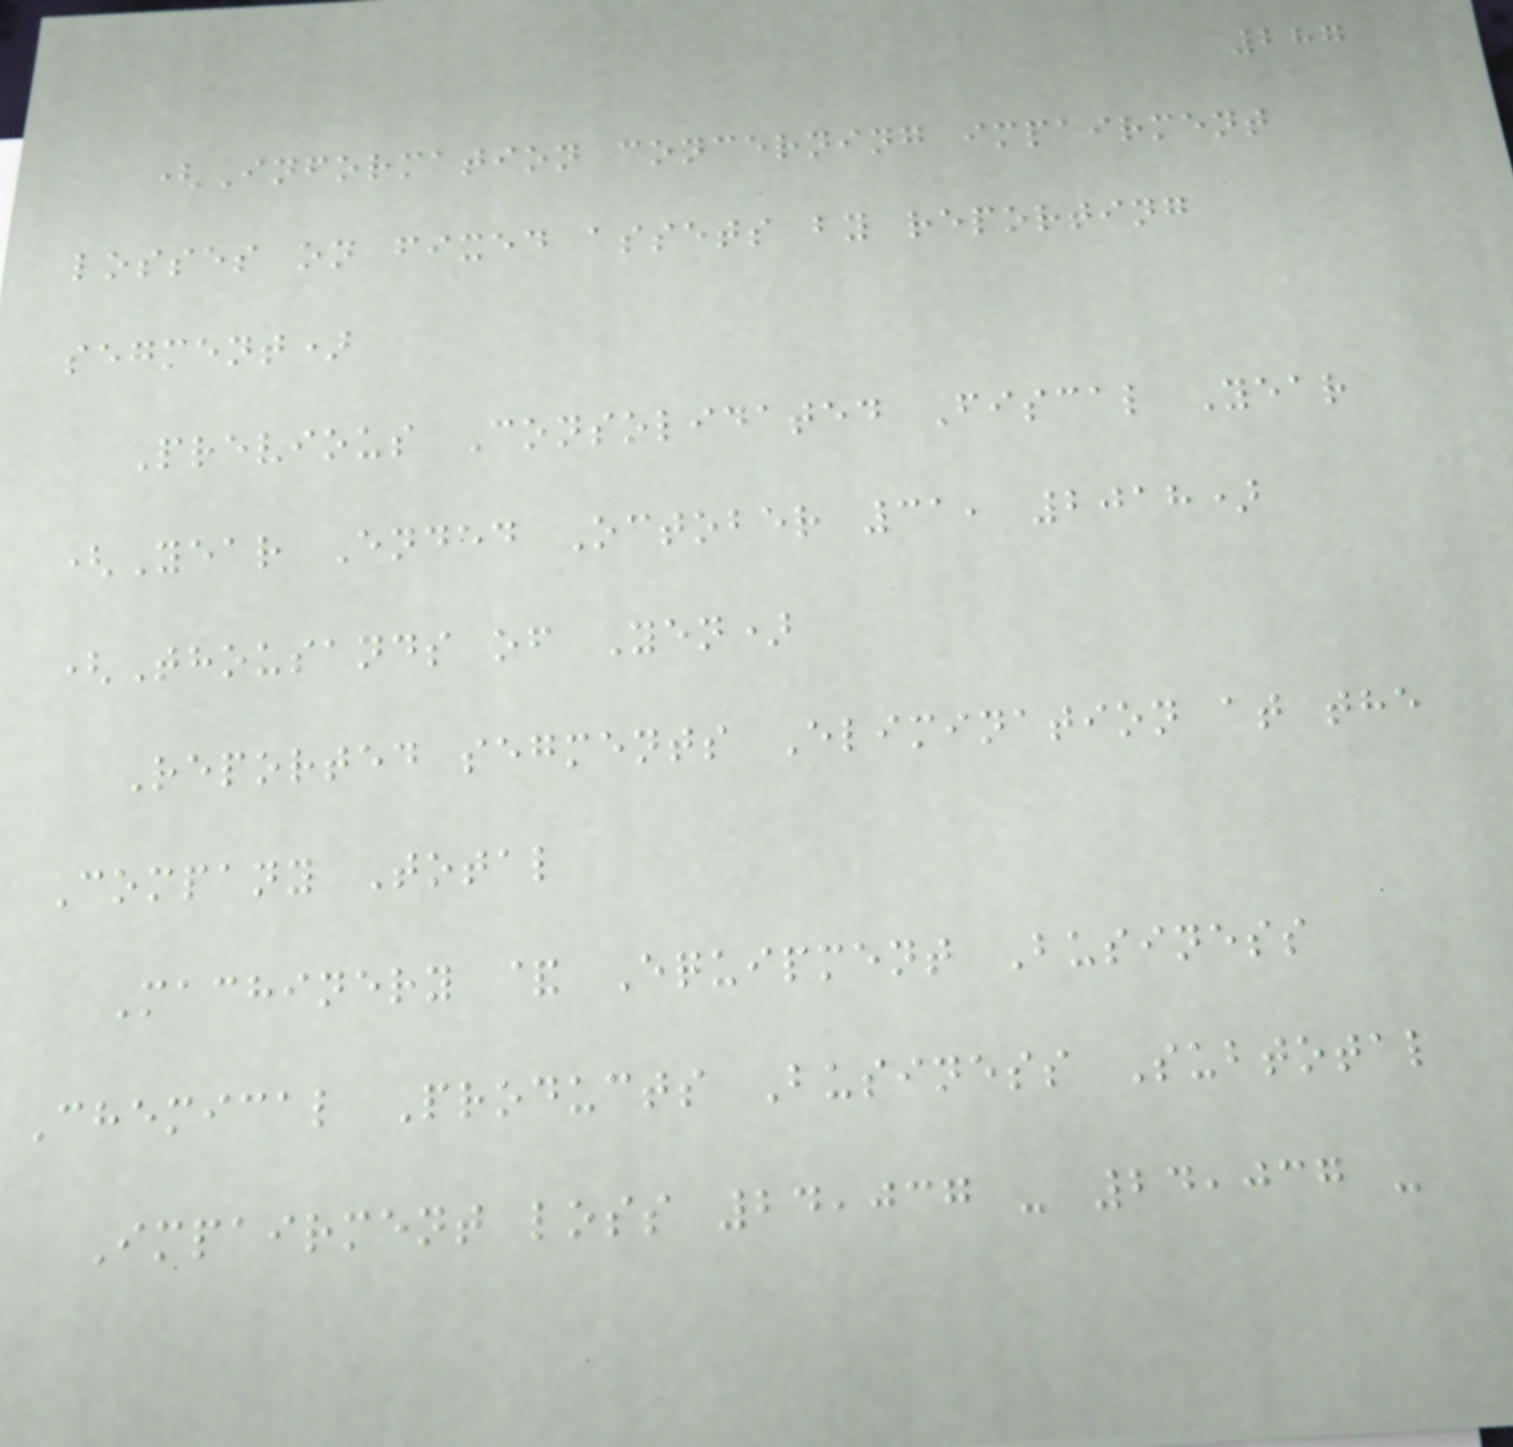287
(Information concerning impairment
losses on fixed assets by reporting
segment)
Previous Consolidated Fiscal Year
(Year Ended October 31, 2018)
(Thousands of Yen)
Reported segments Elimination at the
Company Total
Machinery & Equipment Business
Chemical Products Business Subtotal
Impairment loss 24,037 - 24,037 -
